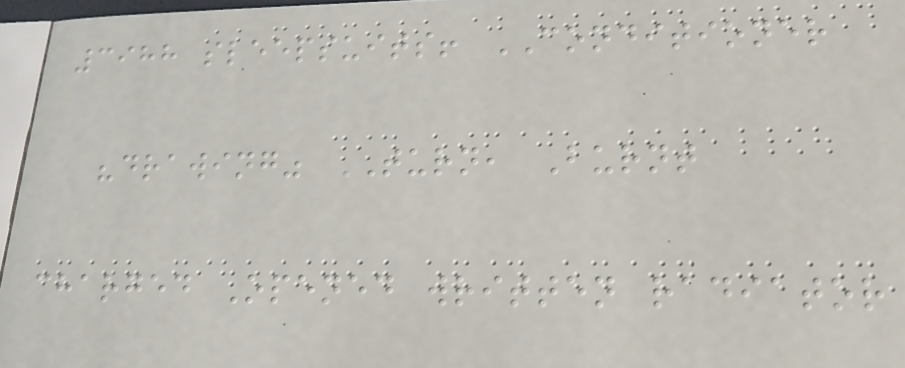3988 sleepsuits! CONDITIONER
"drawing" TURN, Burnt
charged Opened written radiator
